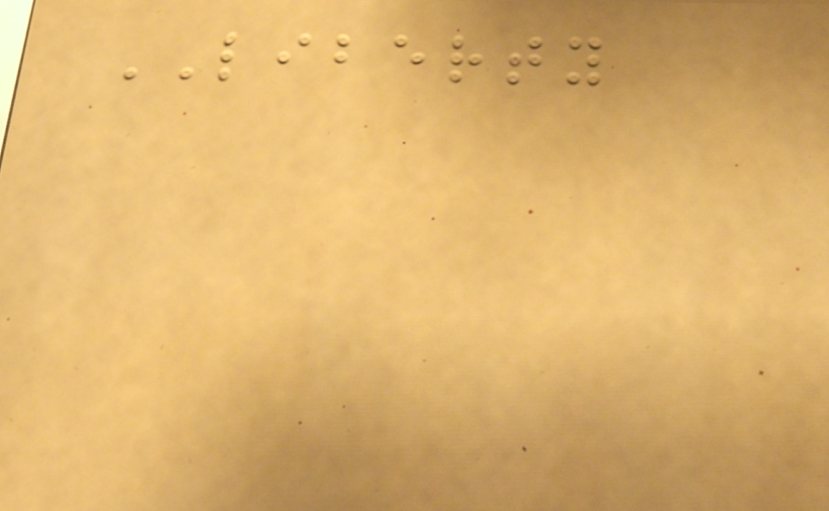LIBERTY
